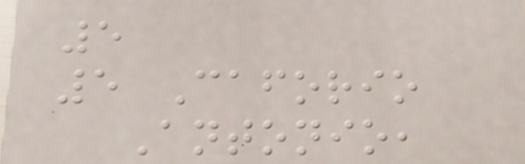5
5 Caforio
Antonio,
